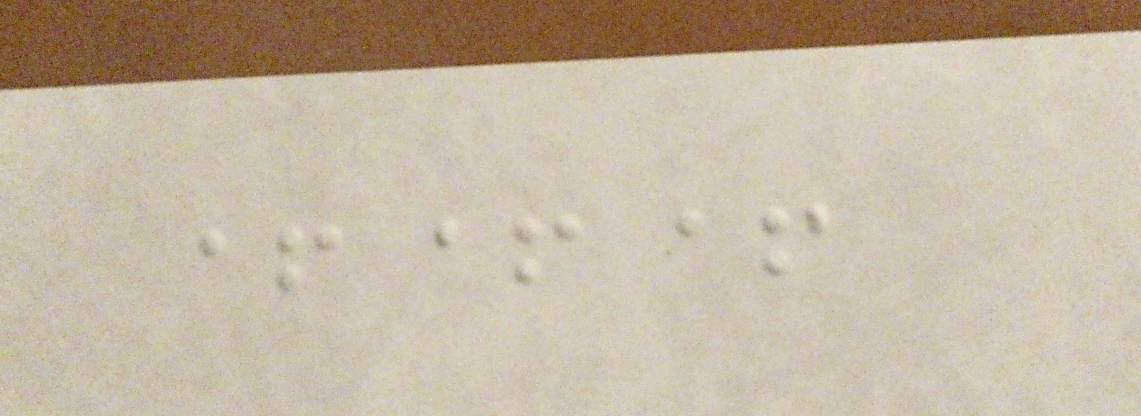+++
